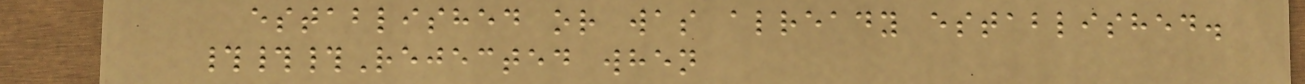established or was already established.
###Rejected when
